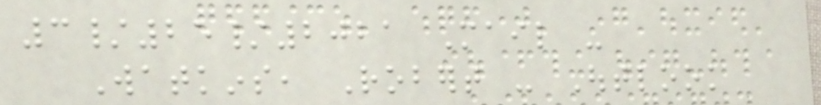3/25/2021 Mail -
Watkins, Robert - Outlook
